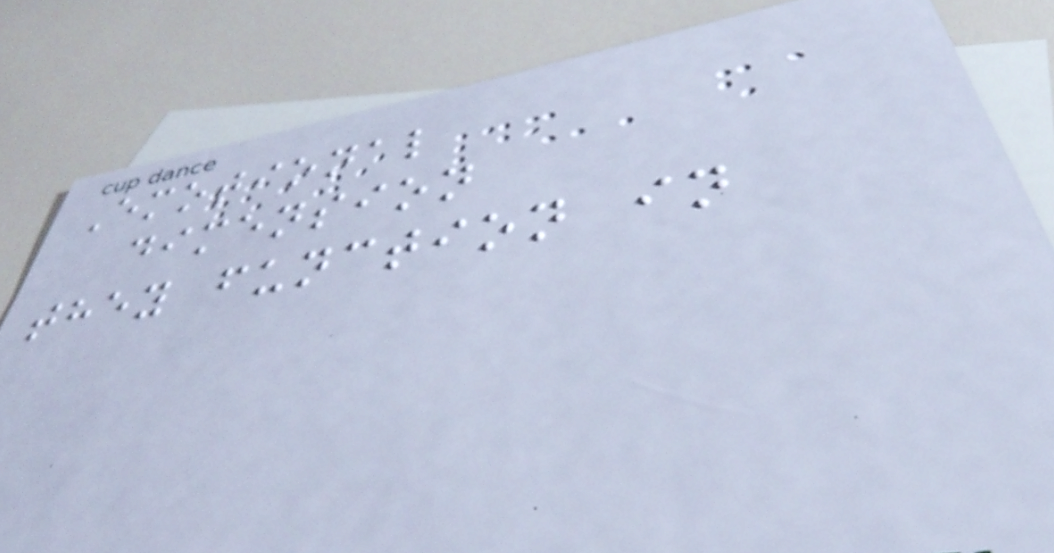Emotional
dimension
they function in
